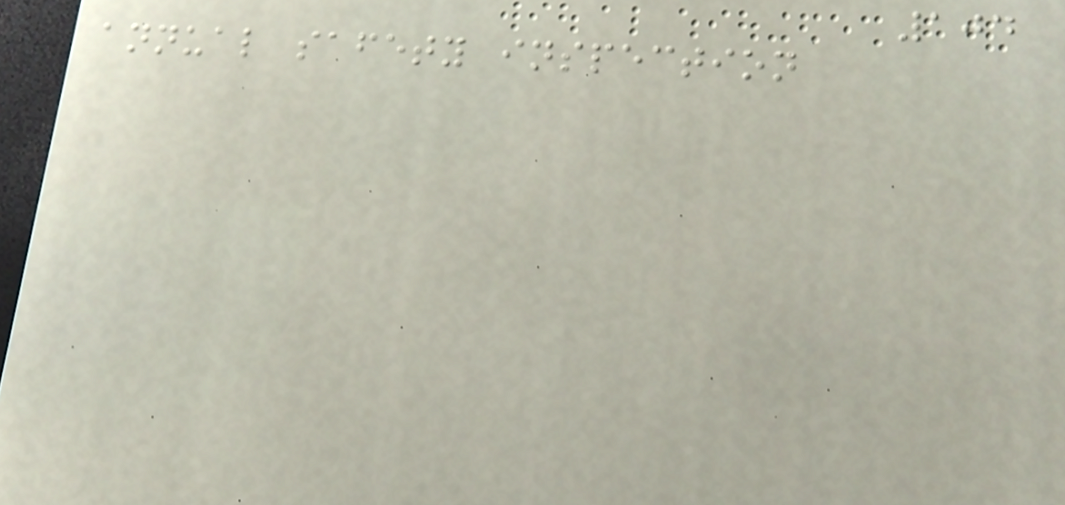104
annual safety inspection
